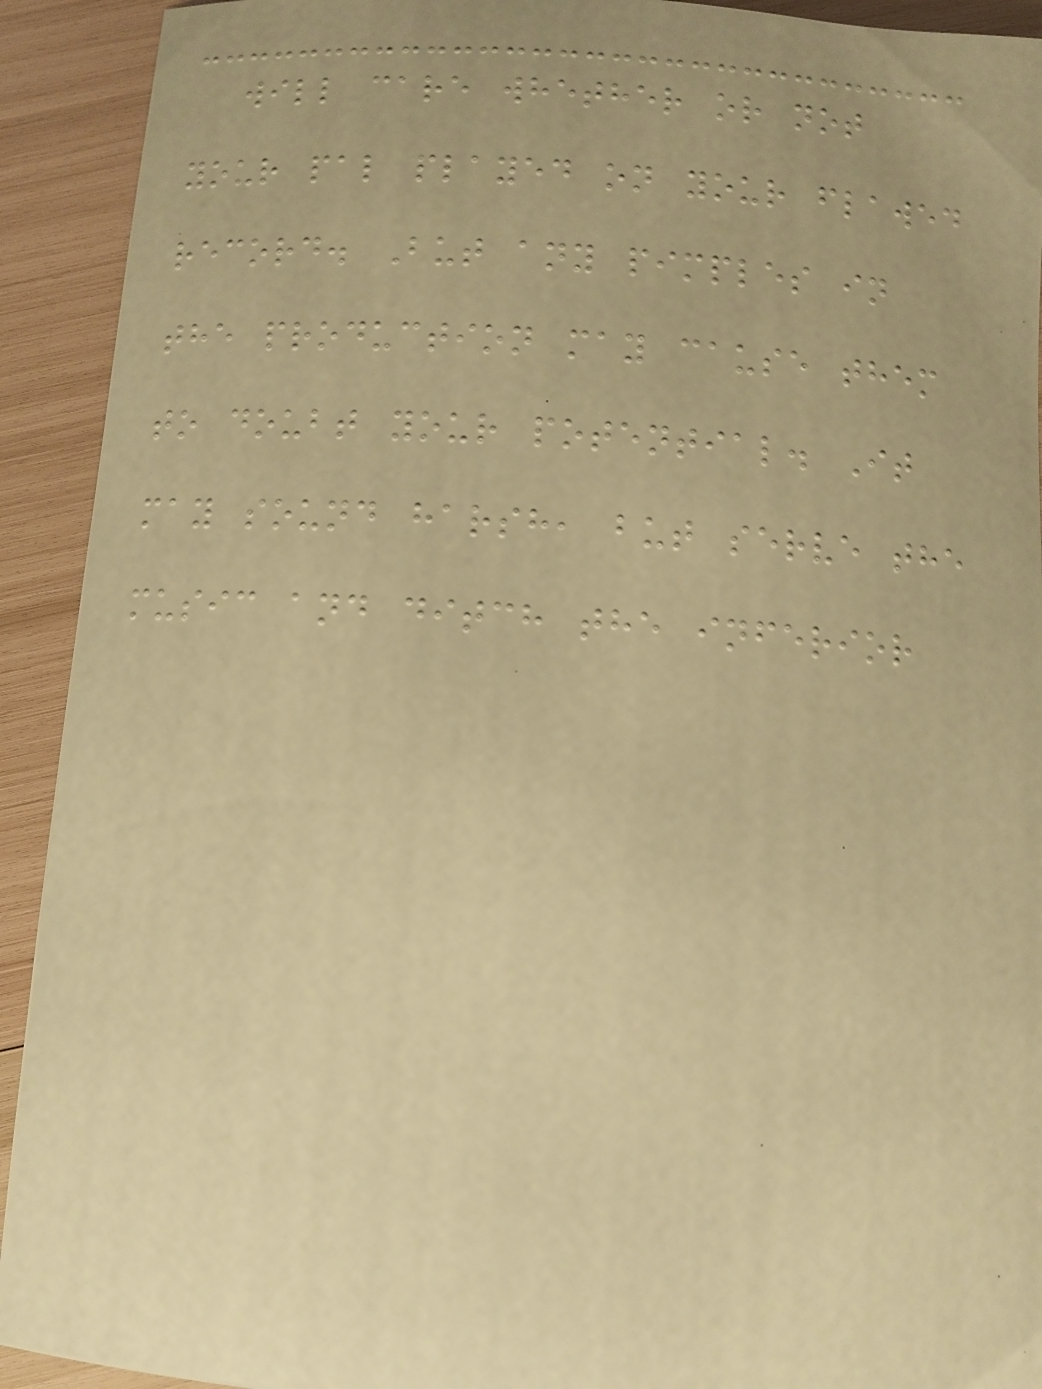will care whether or not
your pal played on your flawed
record. But any pimples in
the production may cause them
to doubt your potential. It
may sound harsh, but serve the
music and ditch the inferior
